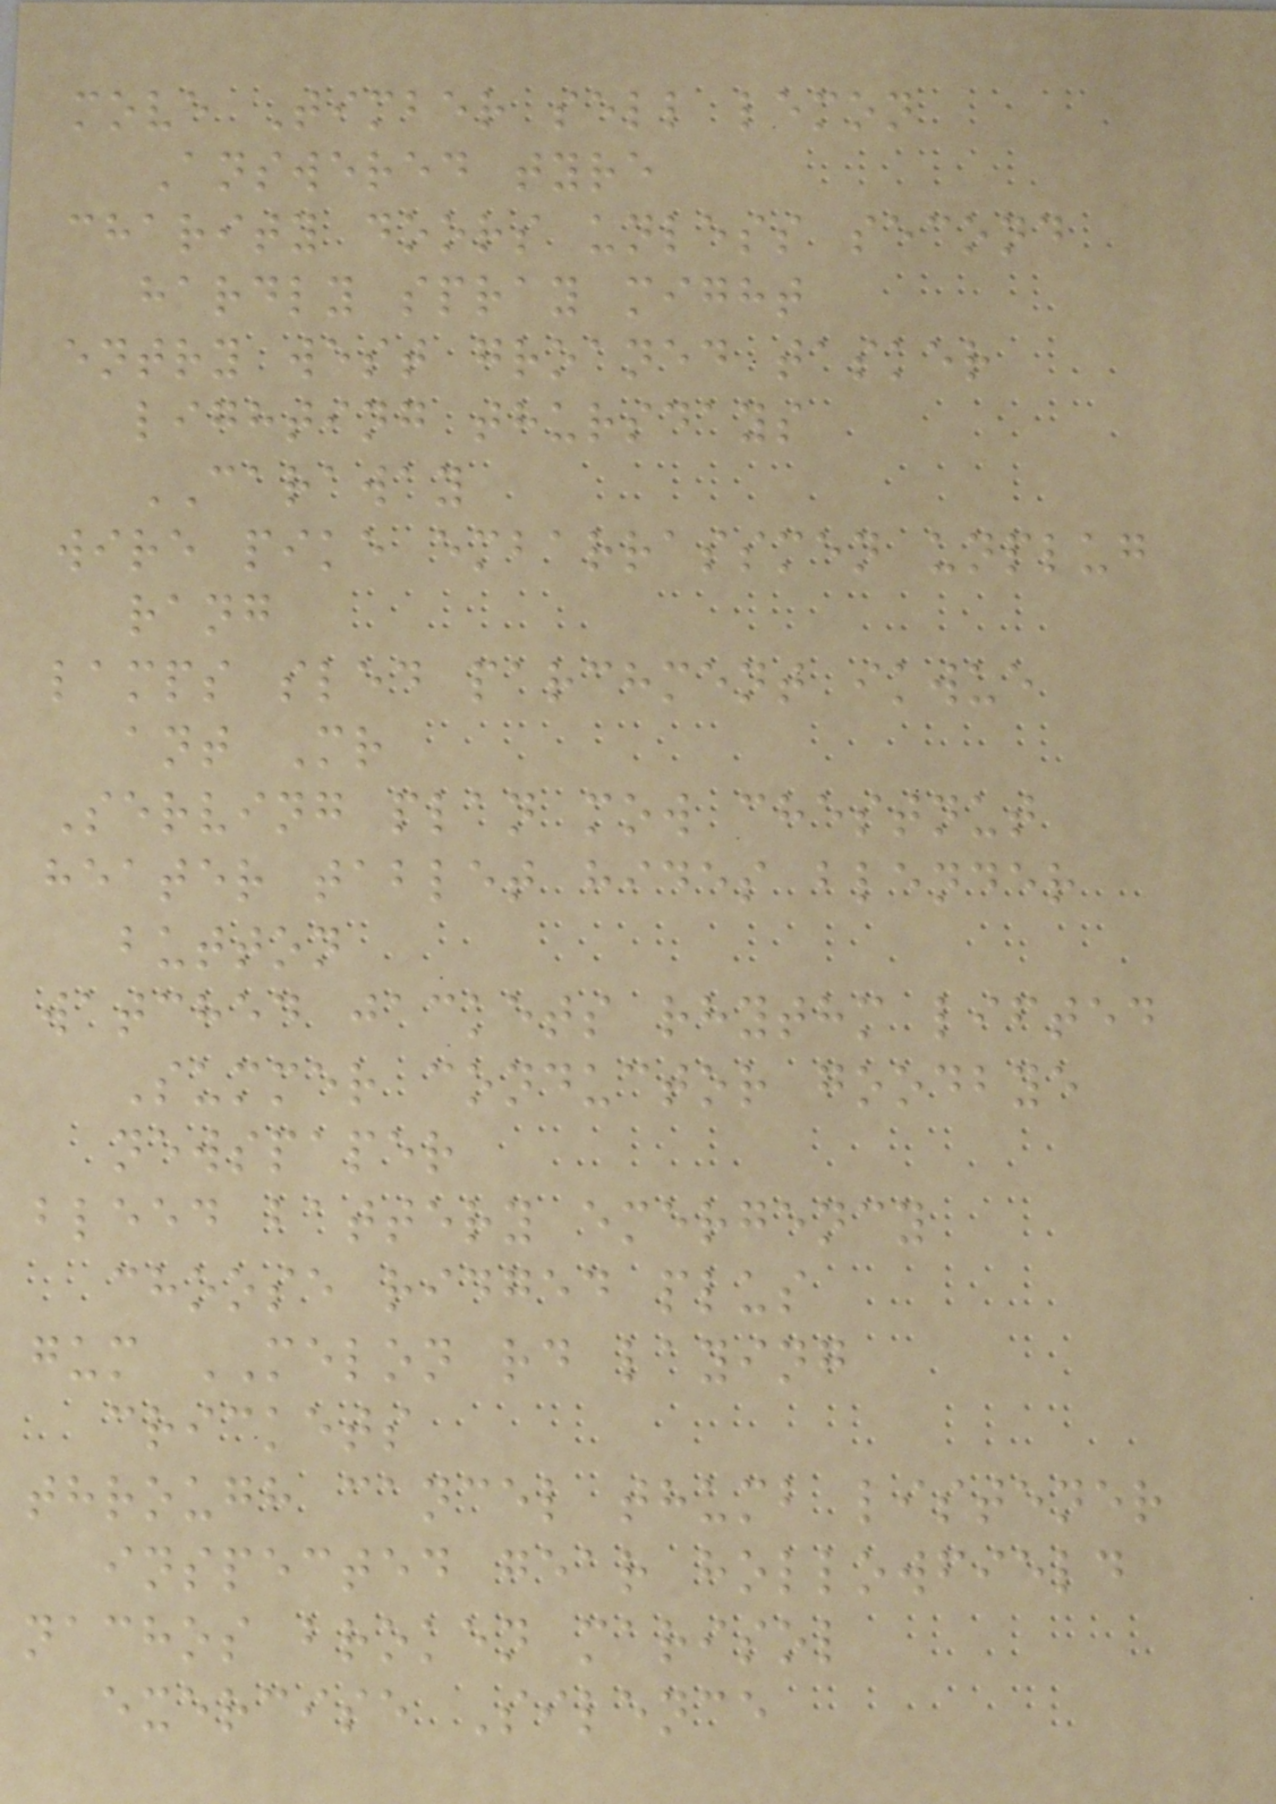move Timber sell lemon
Answered tyre
charity doors unless second
hardly spray might
entry west groaned tasker
lighting thursdays
CARAWAY
wire pike embarrassmen unplug
rang
lamps sled parchment ikwue
ant Mr
Serving plan mow chestnut
heater tablet hides blender
button
watched jackets rhythm lifted
Summer conductor goodbye
newspaper
bleed battery emergency
choose ridged plus
gum MELON rd laying
crickets
through cancel thumb listener
inspected gear hollowfield
nachos broken marisol
exercise Silence
